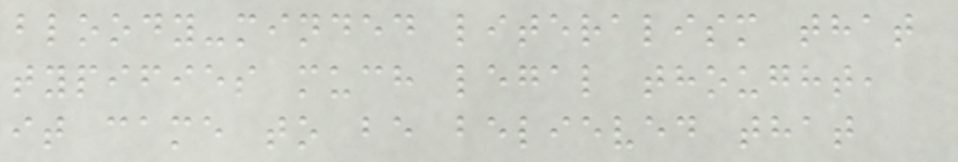bloody-minded literalism that
typifies much legal thought,
it came to be believed that
